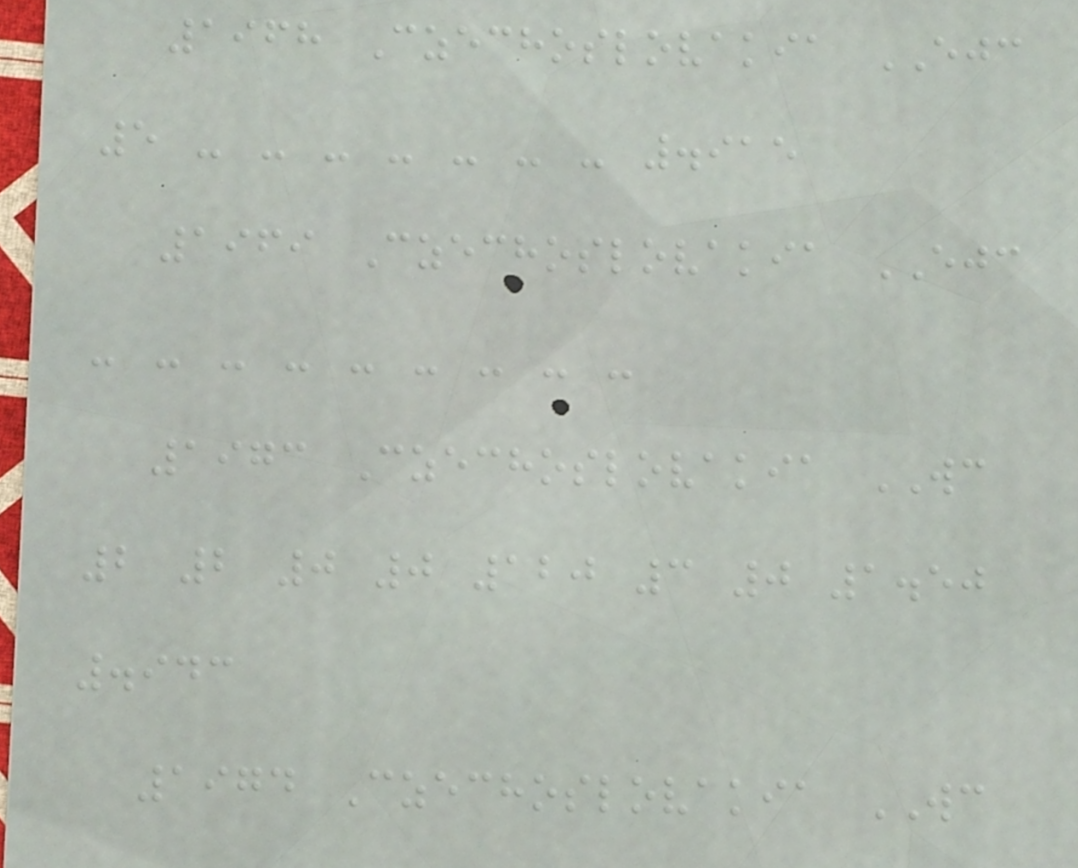1968 Czechoslovakia EJC
5 - - - - - - - .915
1969 Czechoslovakia EJC
- - - - - - - - -
1973 Czechoslovakia WC
2 2 0 0 120 3 0 1.50
.943
1974 Czechoslovakia WC
